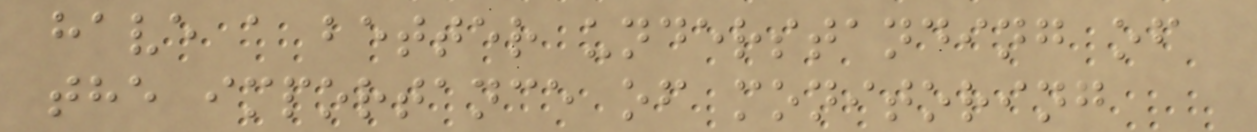have a better understanding of
the importance of monitoring
